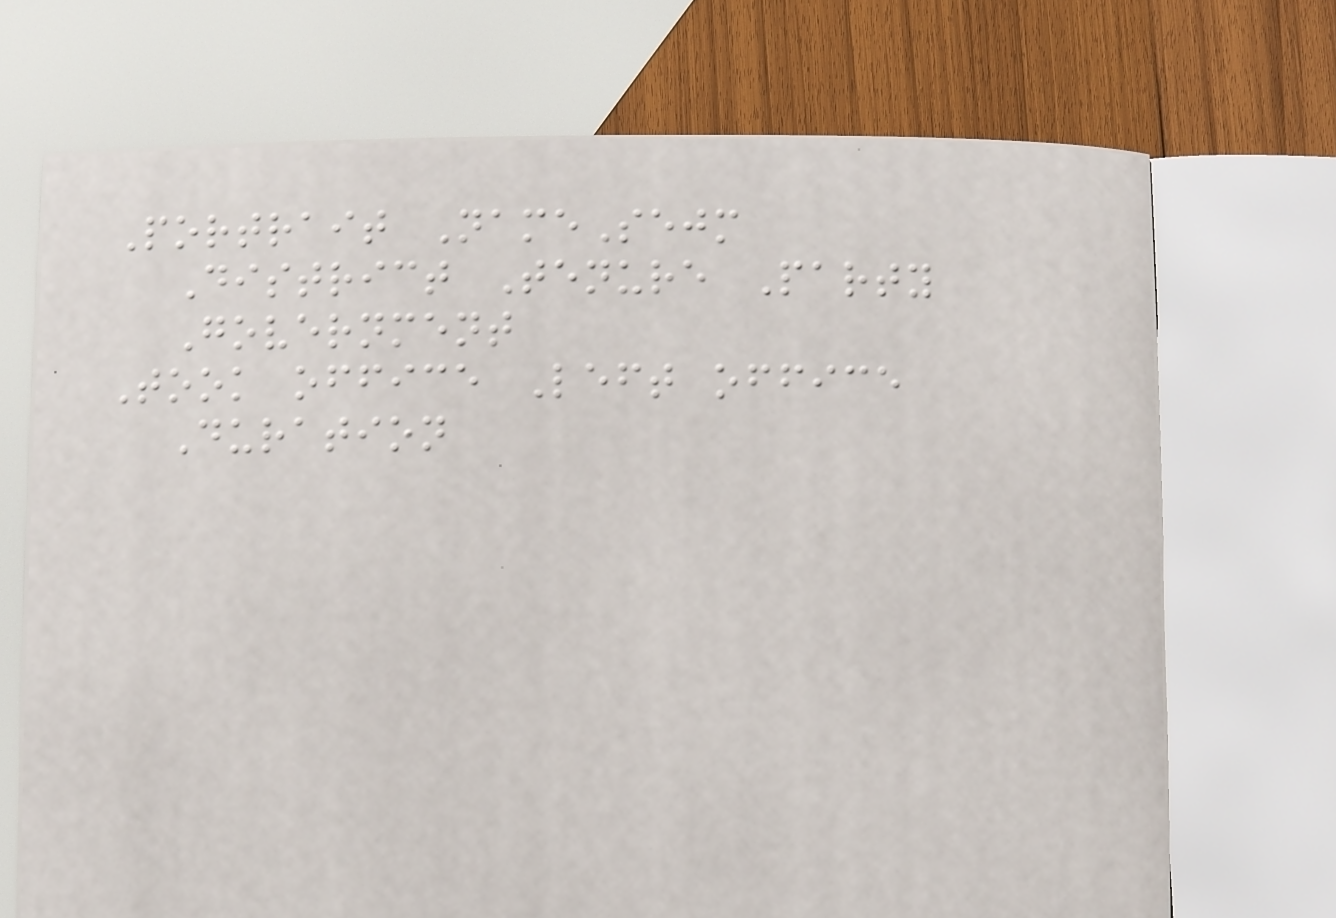Portrait NameSejm
District Tenure Party
Government
Took office Left office
Duration
